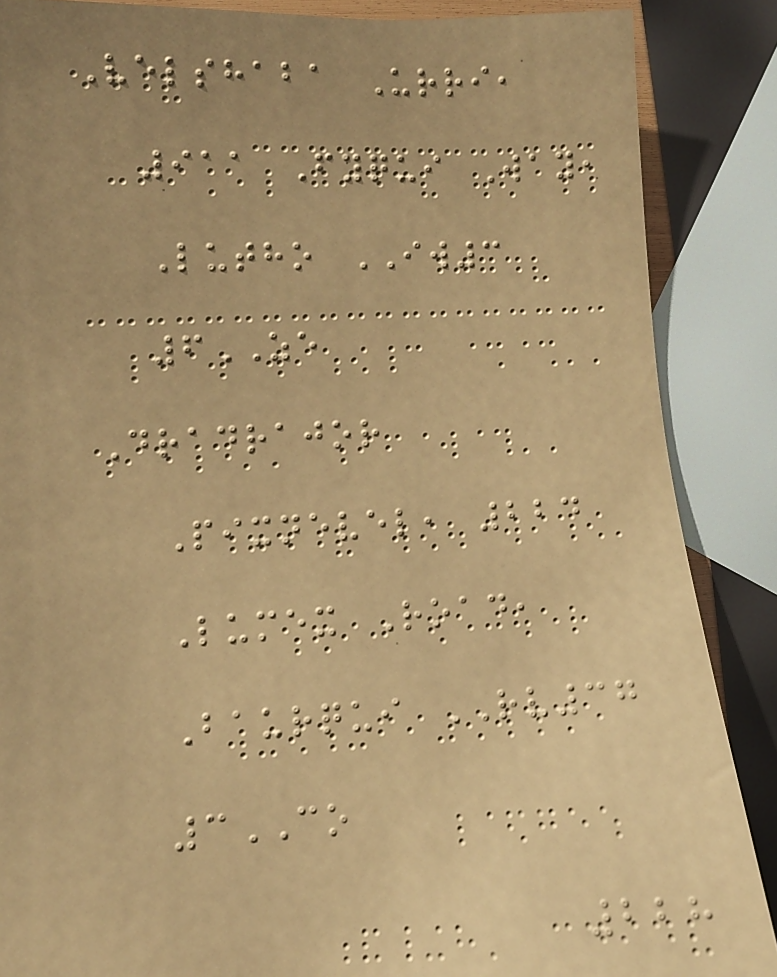Velshaba Urri,
911 Fyqui Way,
Lutho IW3
6ZE
Dradrajor
Pixnevel, 224
Lumex Road,
Baurqui RV37
3CO
228
